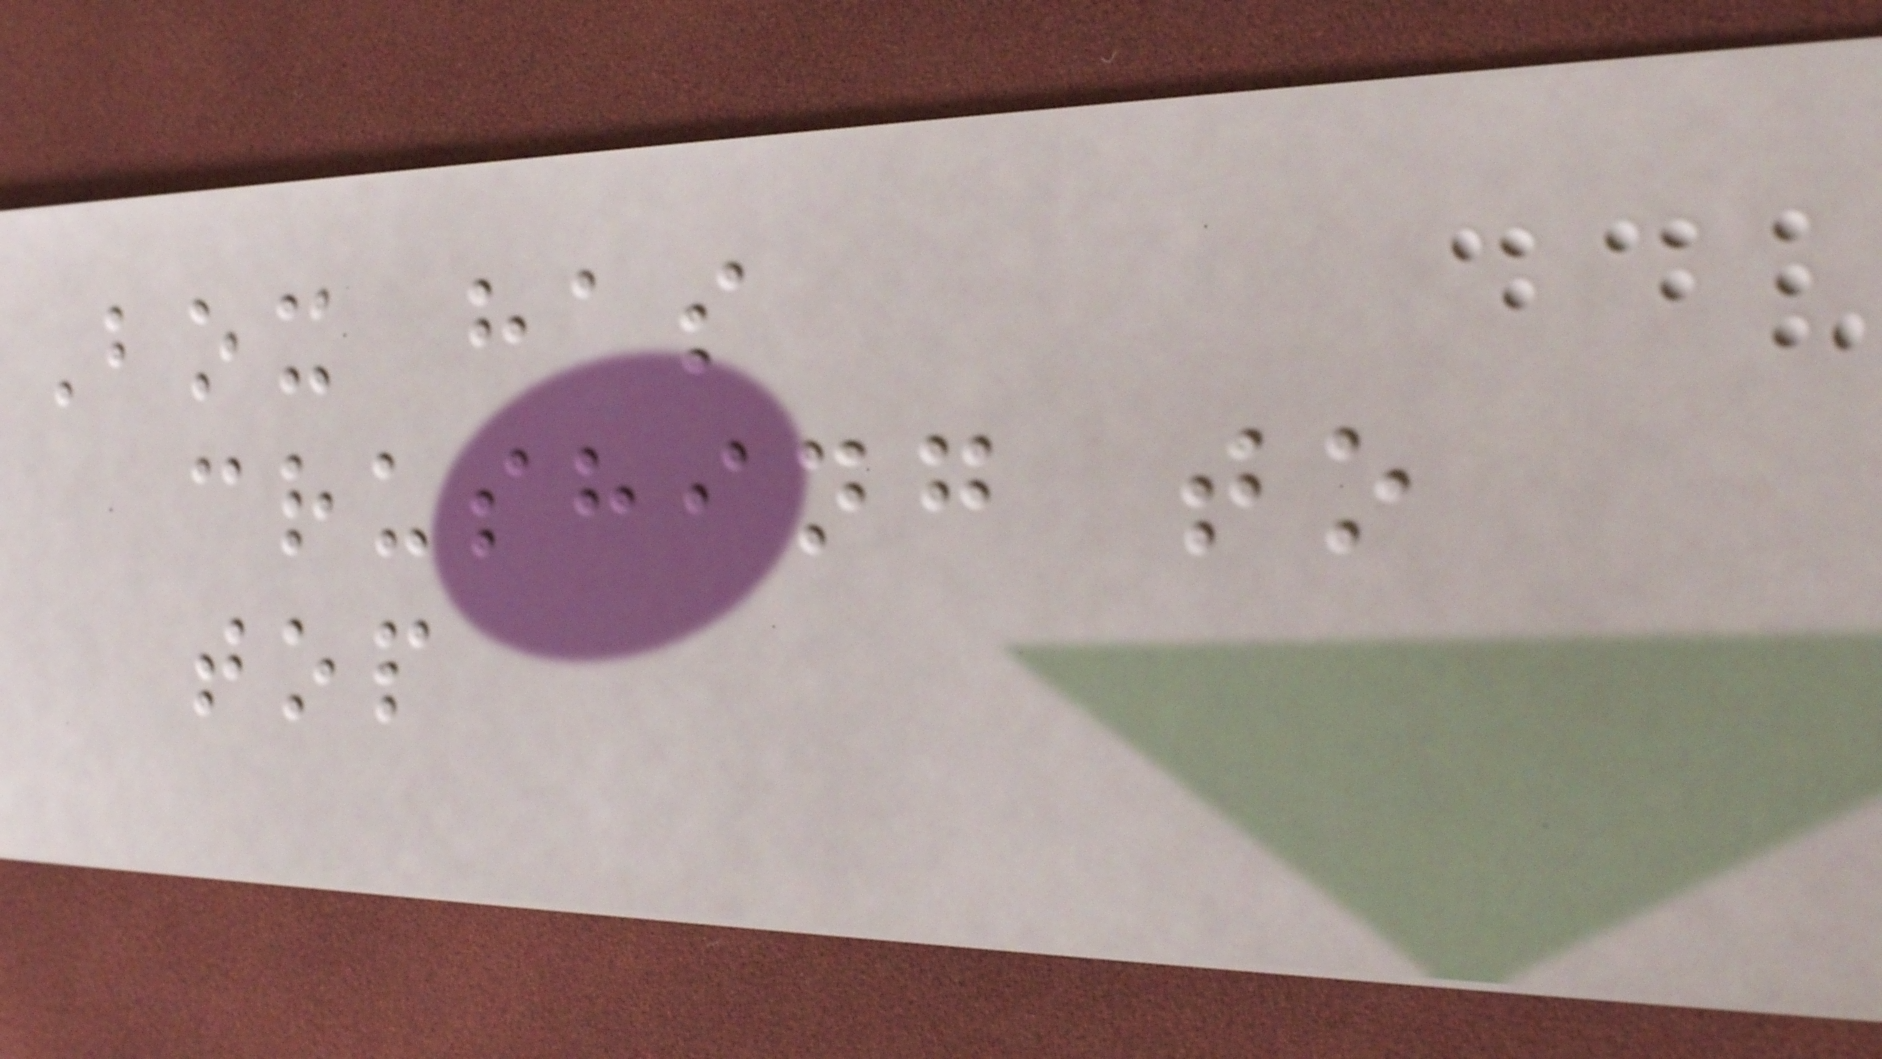Box has
crushing to
top
